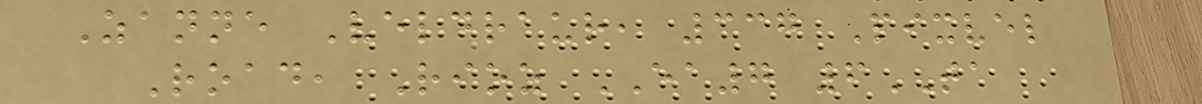Zanne Veldraur, 337 Pixvel
Road, Rioz EA7 6TA
